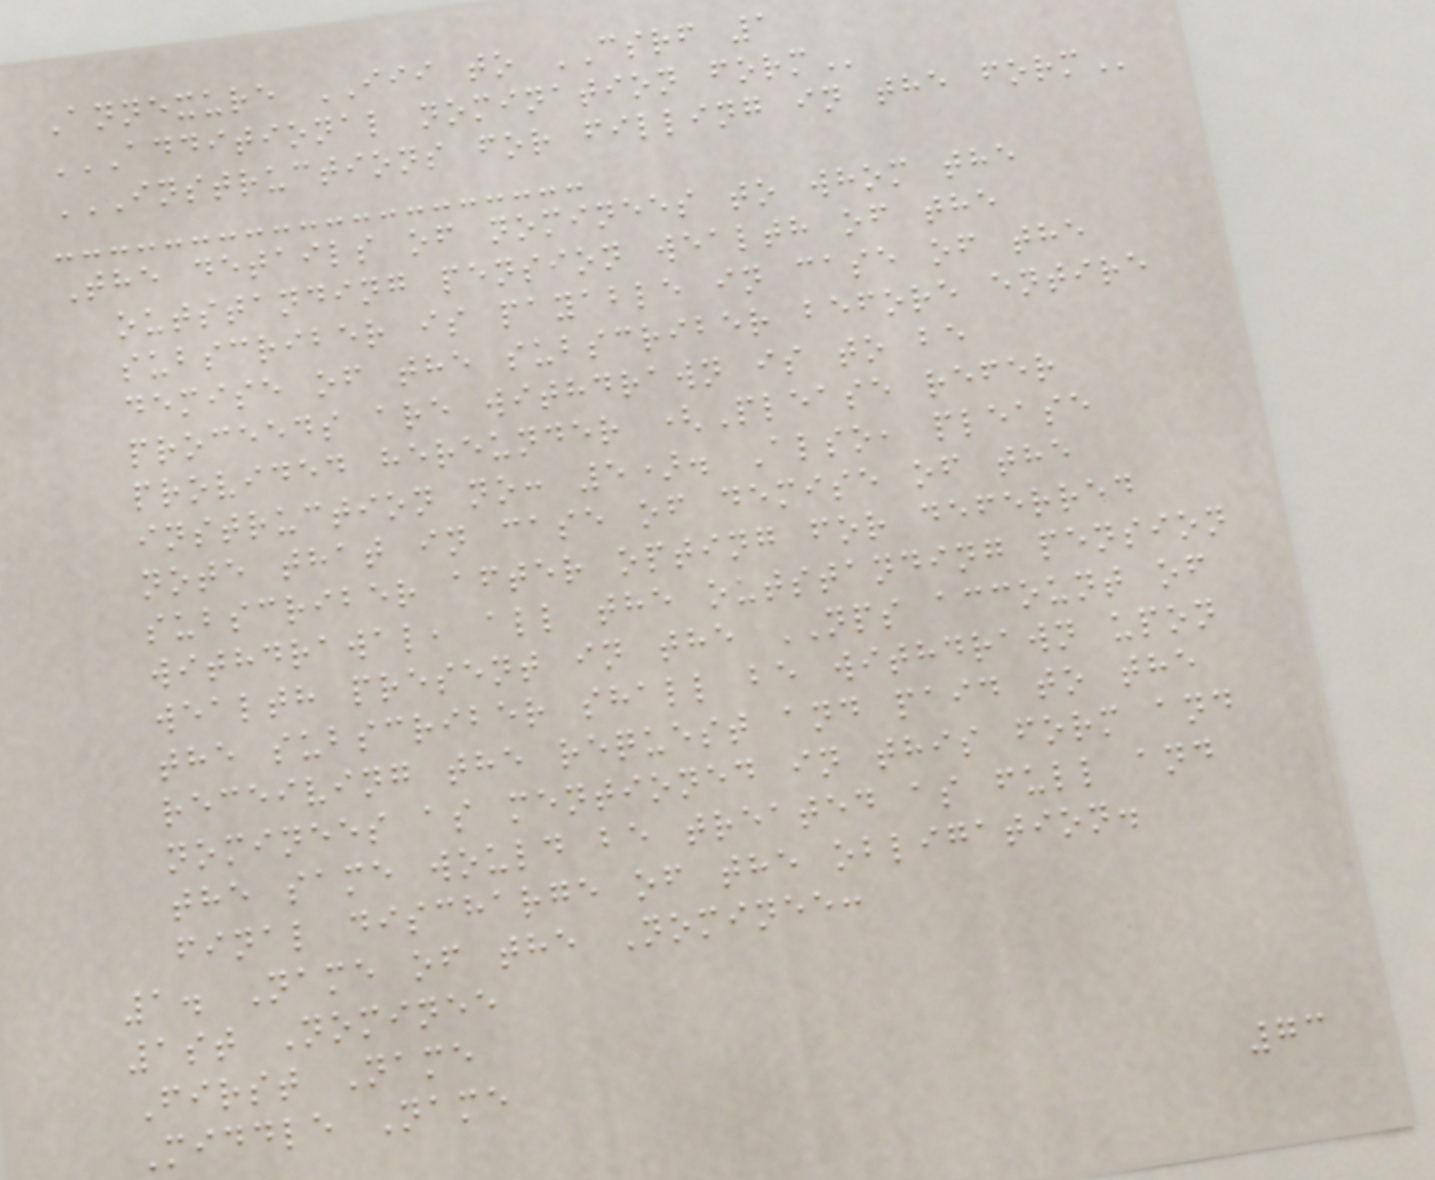Annexure III to CSRF 1
ADDITIONAL NOMINATION FORM
INSTRUCTIONS FOR FILLING IN THE FORM
The details of nominees to whom the
outstanding pension wealth of the
subscriber is payable in case of the
demise of the subscriber before entire
proceeds are withdrawn is to be
provided hereunder (Please refer
instruction no: 5). Also, please
note that in case of demise of the
subscriber after opting for deferred
withdrawal, all the outstanding pension
wealth present in the NPS account of
the subscriber shall be withdrawn upon
receiving the request and paid to the
nominees as mentioned in this form and
the same would be treated as full and
final discharge of the obligation.
1. Name of the Nominee:
1st Nominee
First Name
Middle Name
73
